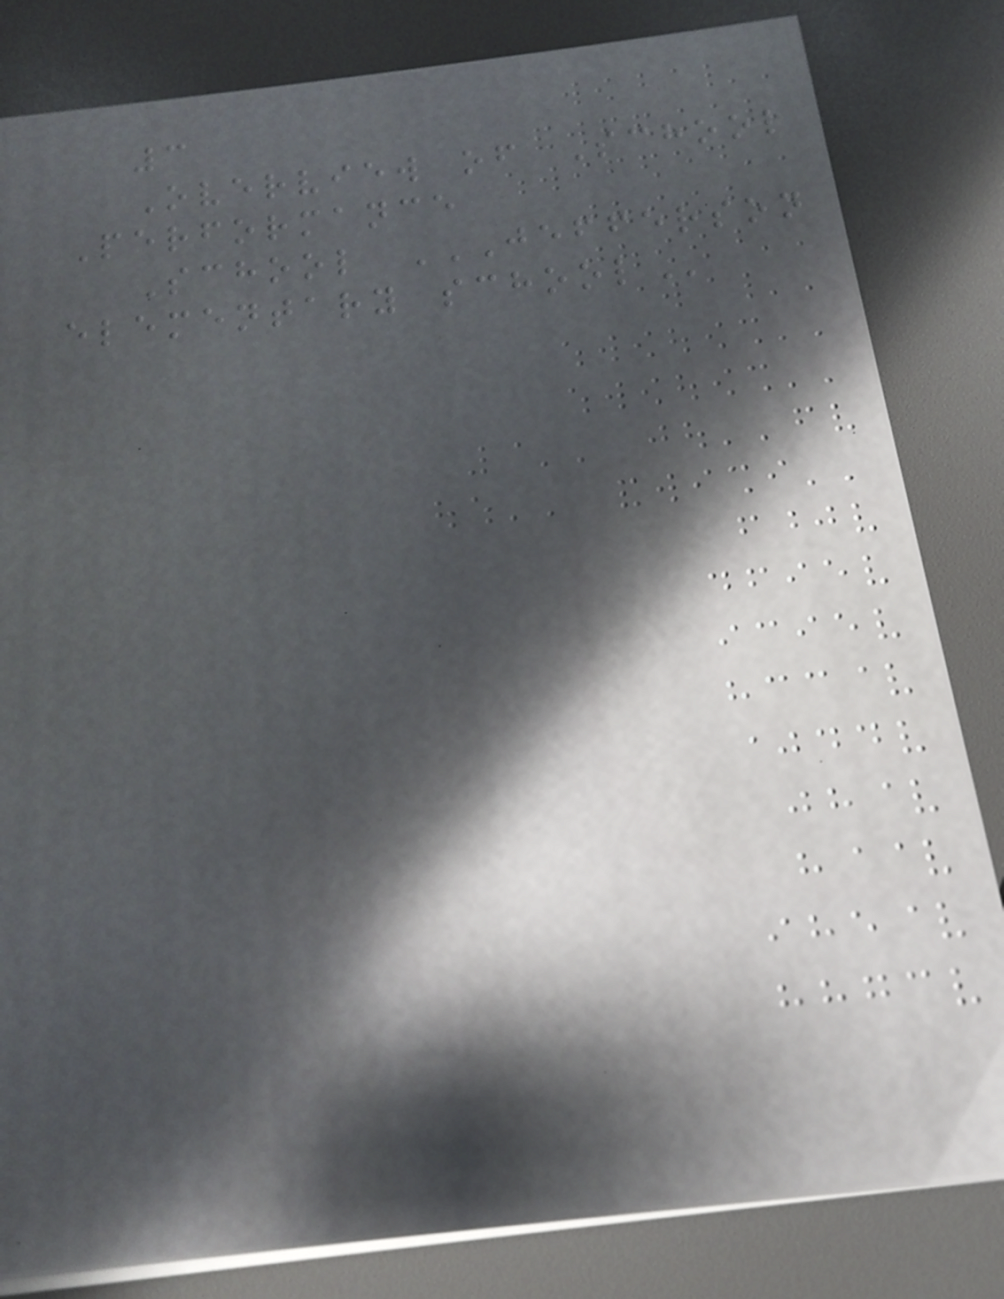3
Overview of School
Performance
School JEFFERSON
ELEMENTARY SCHOOL
